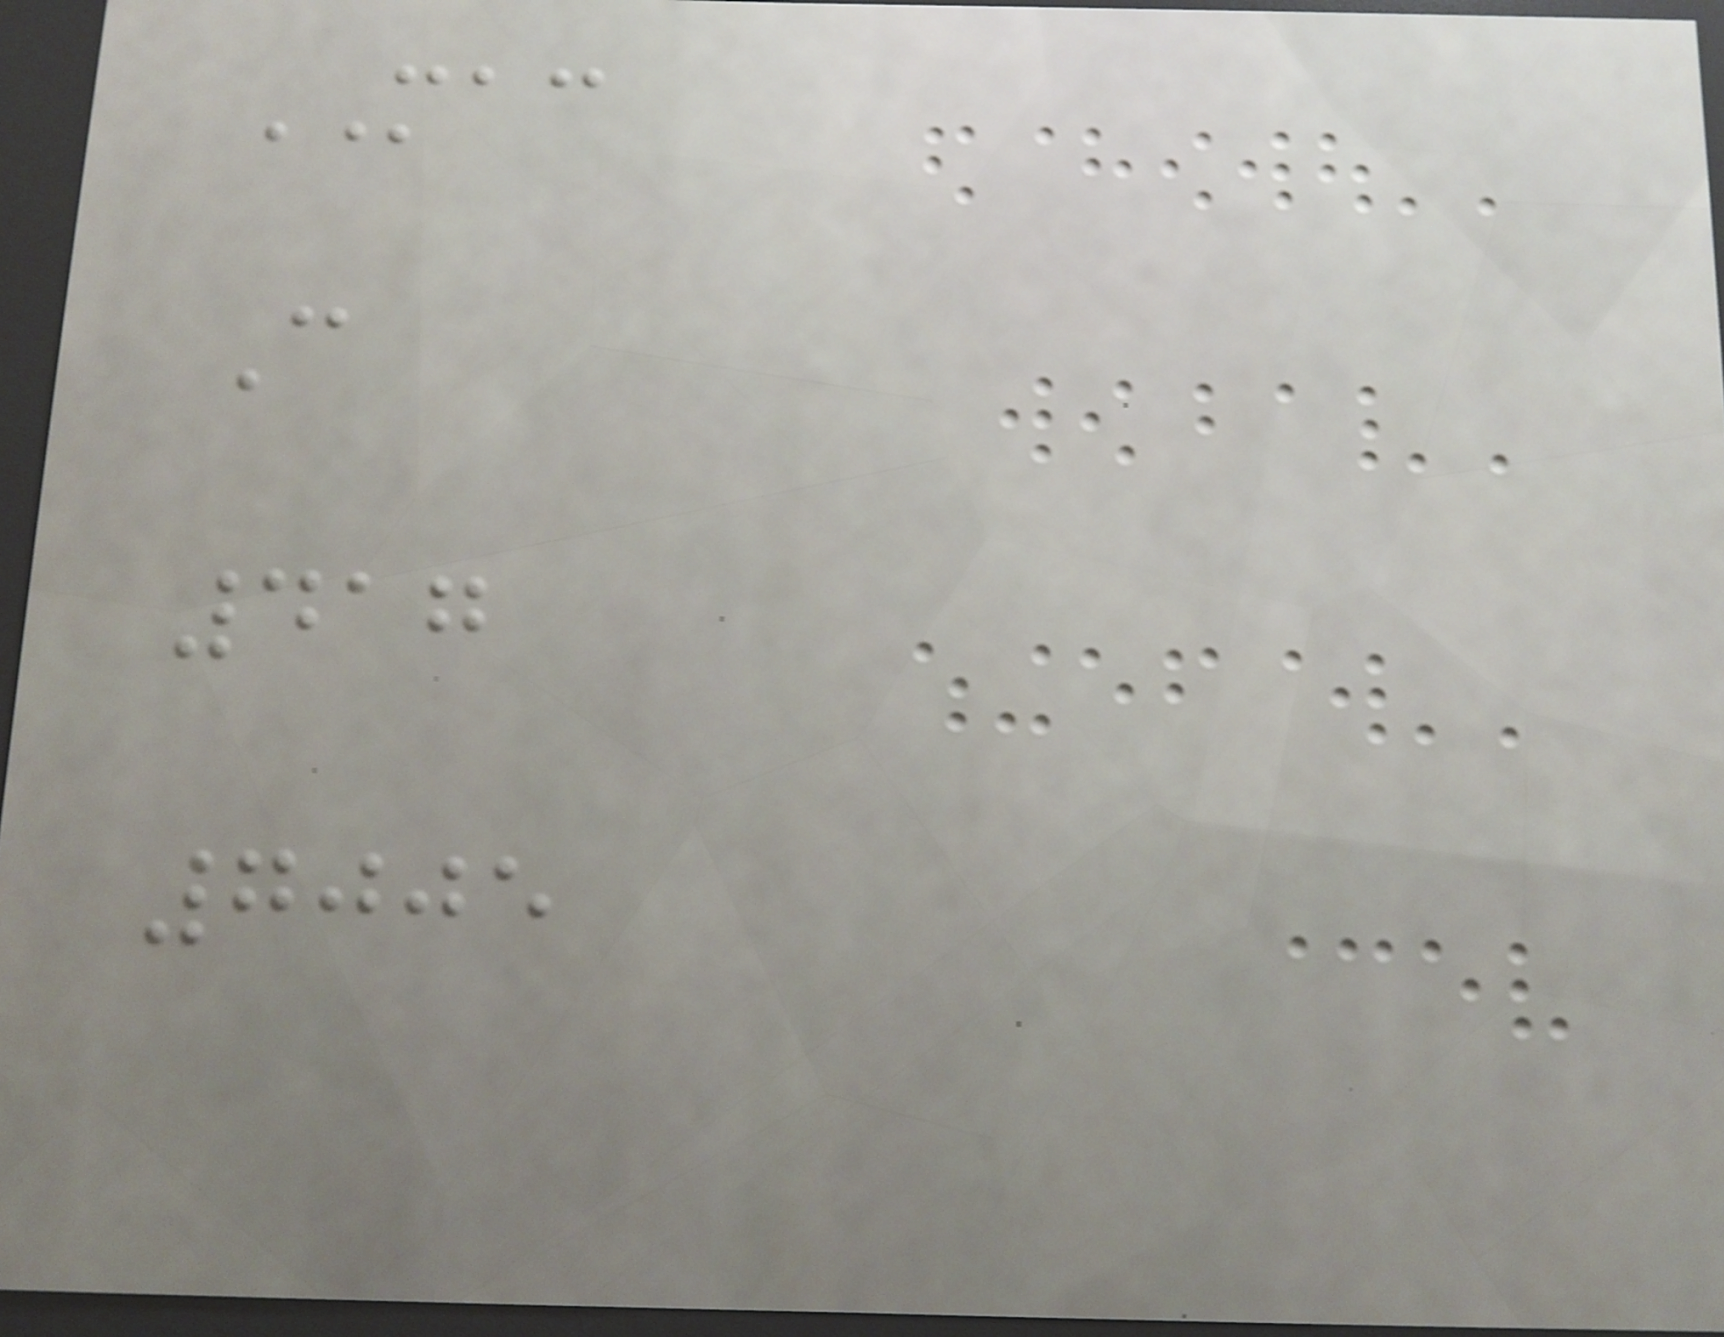MAC
C
417
7005
